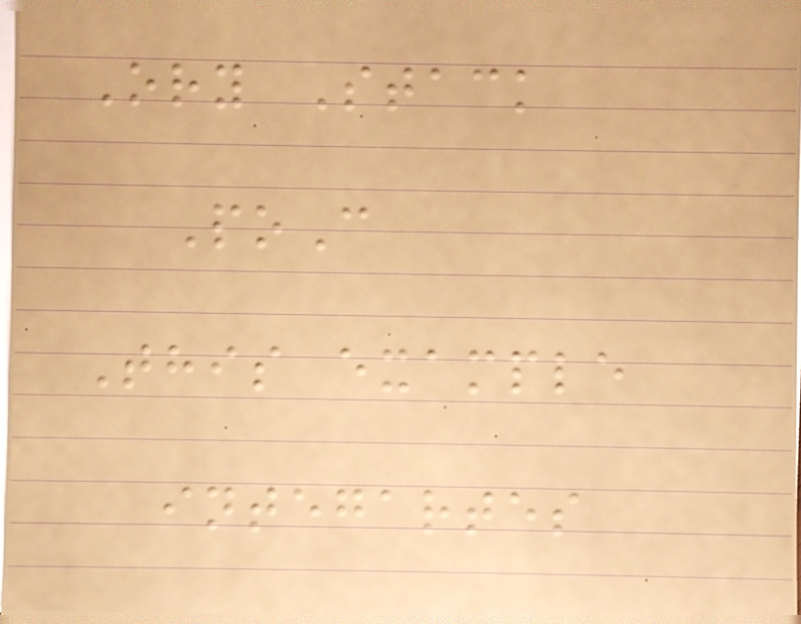Ory Stack
PoC
This example
integartes
